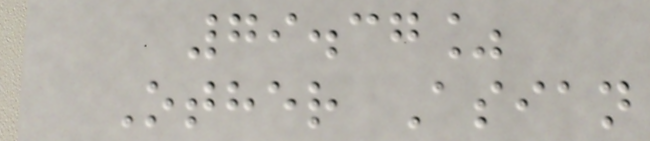79.37%
Other Asian
